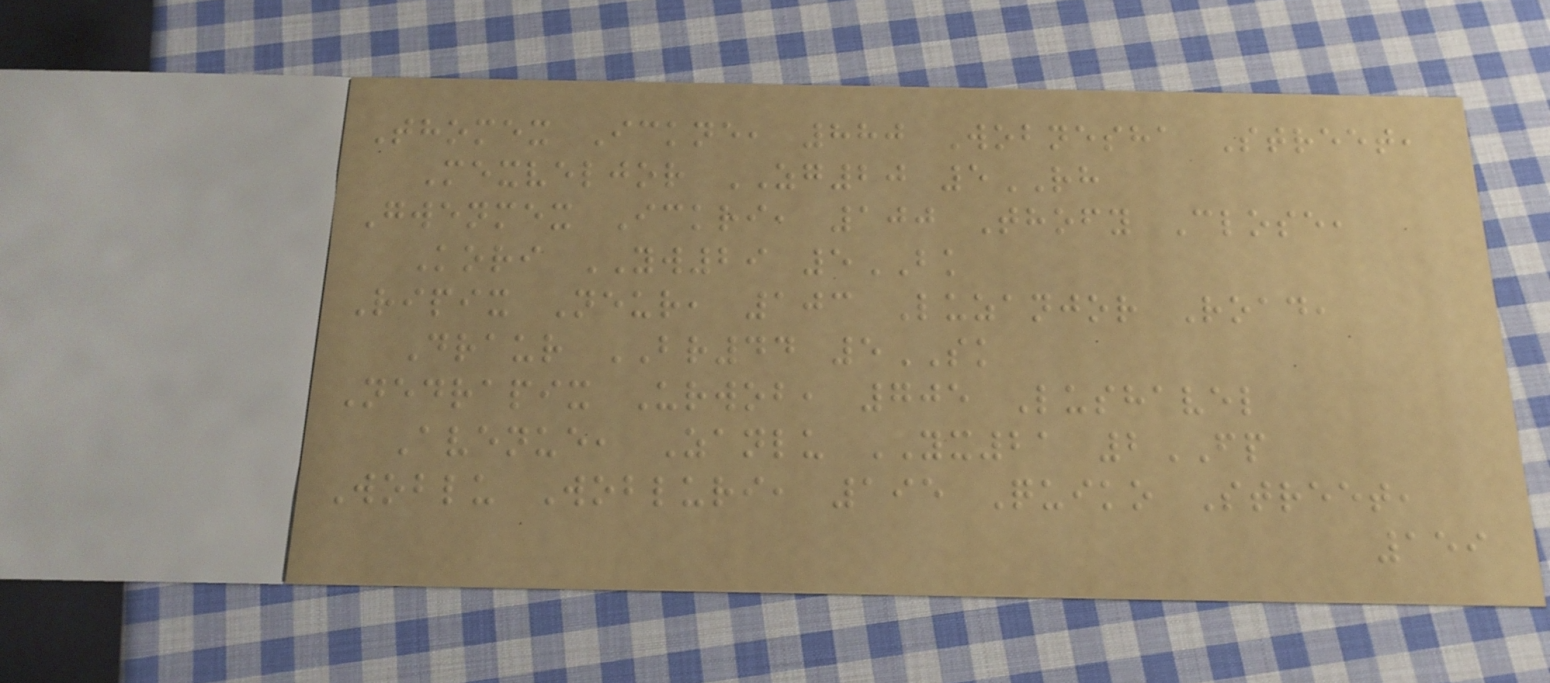Thomex Ickne, 880 Wobnesha Street,
Mexveljor ZG20 5RH
Gwenmex Ickri, 100 Thofy Close,
Kori YW29 5BK
Ripix Neur, 103 Luzanjor Road,
Draur BR44 5SK
Nedrapix Urwob, 705 Lushavel
Avenue, Zanlu YX21 2FP
Woblu Wobluri, 195 Quiko Street,
159
